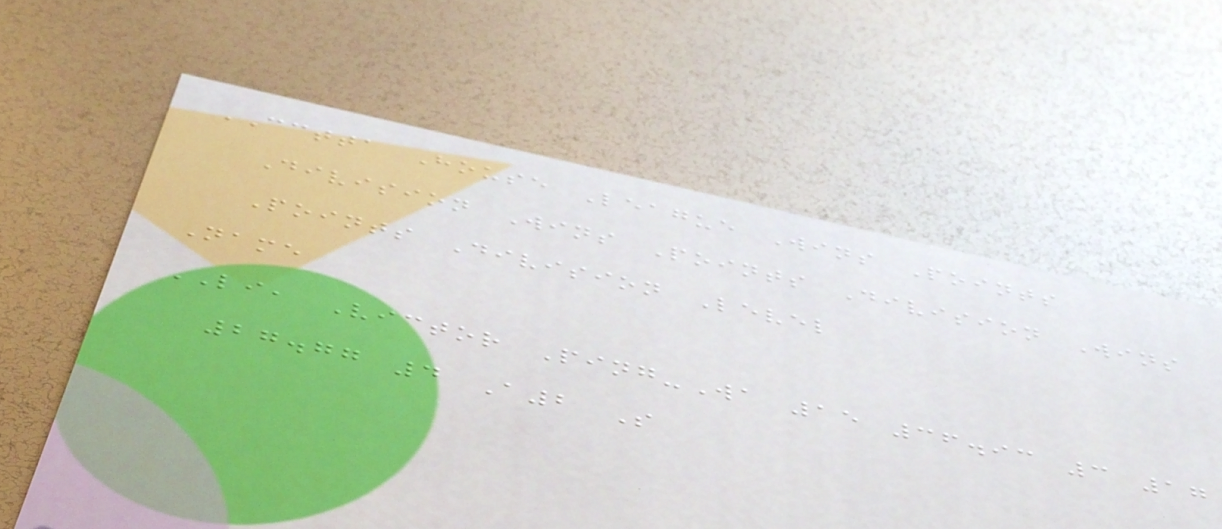CCTTA House League Wins Points
Division Wins Points Division Wins
Points Division Level
Name
LI, Victor Ping-Wa 15 36.93 3 17
27.77 4 A2 S
